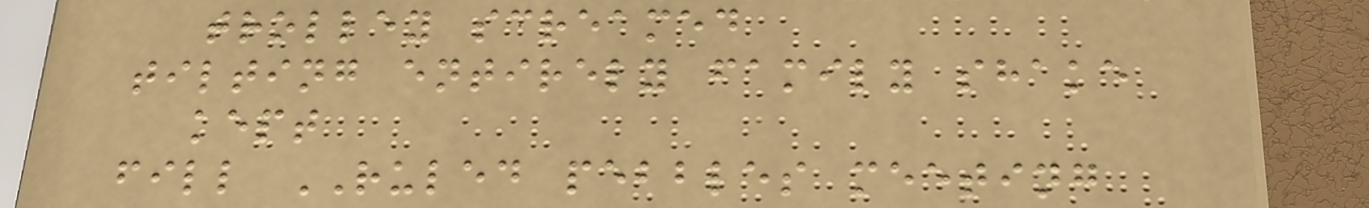trolley screamed
tilting entirely family shake
kept
fill RULED pebbles meeting
